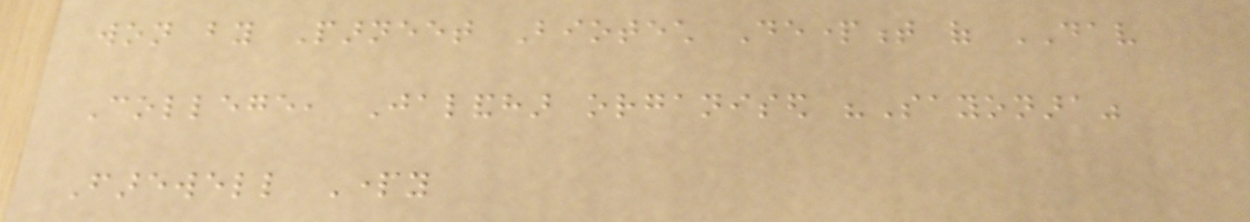won by Parneet Biotech Department of DAV
College, Jalandhar organised "Sayonara"
Farewell Party
